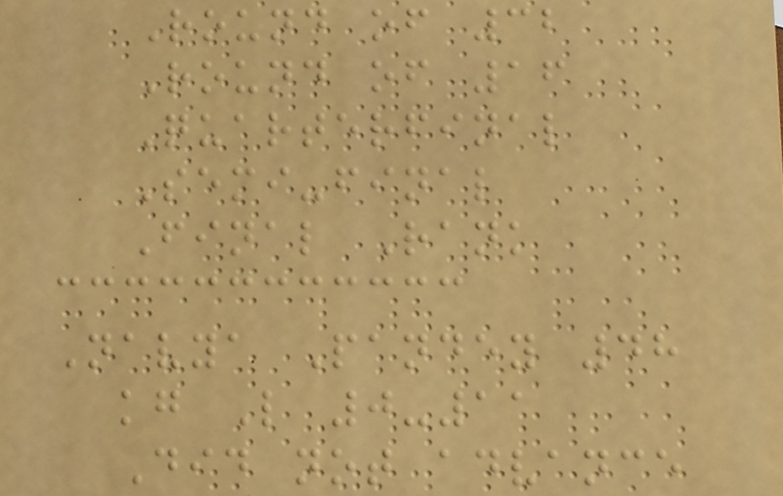Round of 32
Round of 16
Quarterfinal
Semi-final
Final Rank
Navya Pandey 48
kg L 0-11
Did not advance
